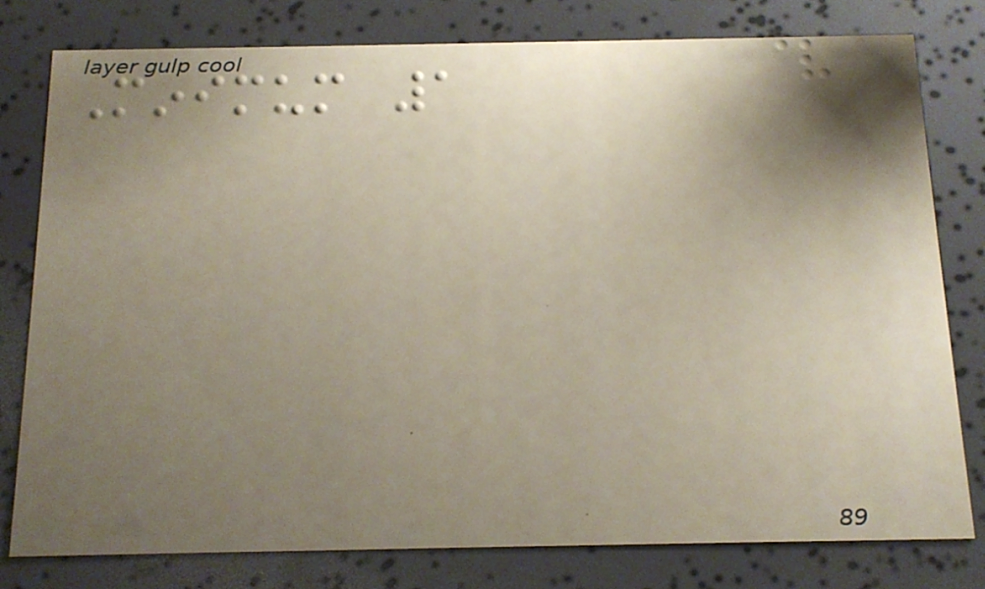Minimum 1
